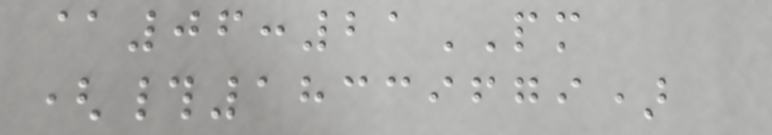@06:21PM
(#18339679)
